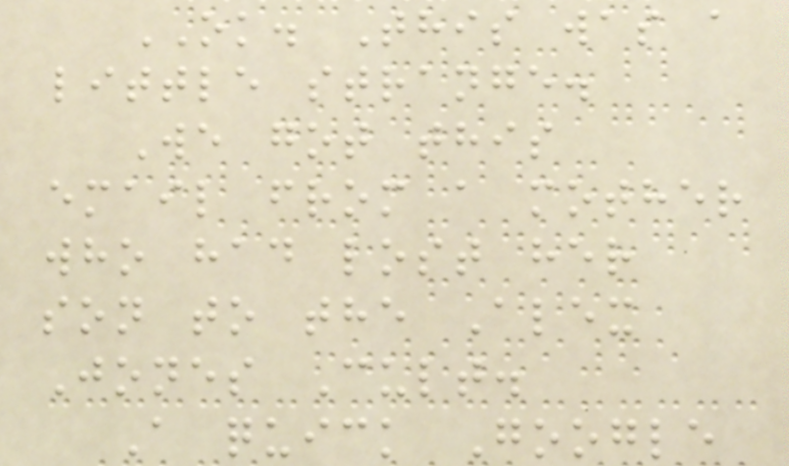OK. This was a
little strange.
We got this
email from a mother
who had lost her
son to the Alex
Jones Cult.
A quick Google
